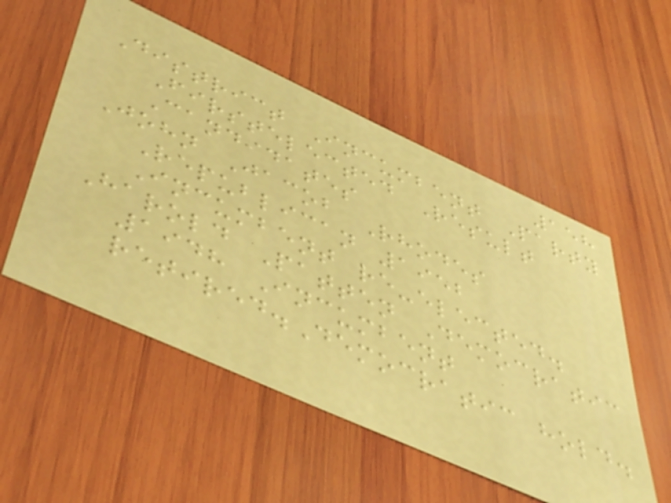158
District Incumbent Party
Firstelected Result
Candidates
John Jacob Rhodes
Republican 1952
Incumbent re-elected.
Harold Patten Democratic
1948 Incumbent
retired.Democratic hold.
